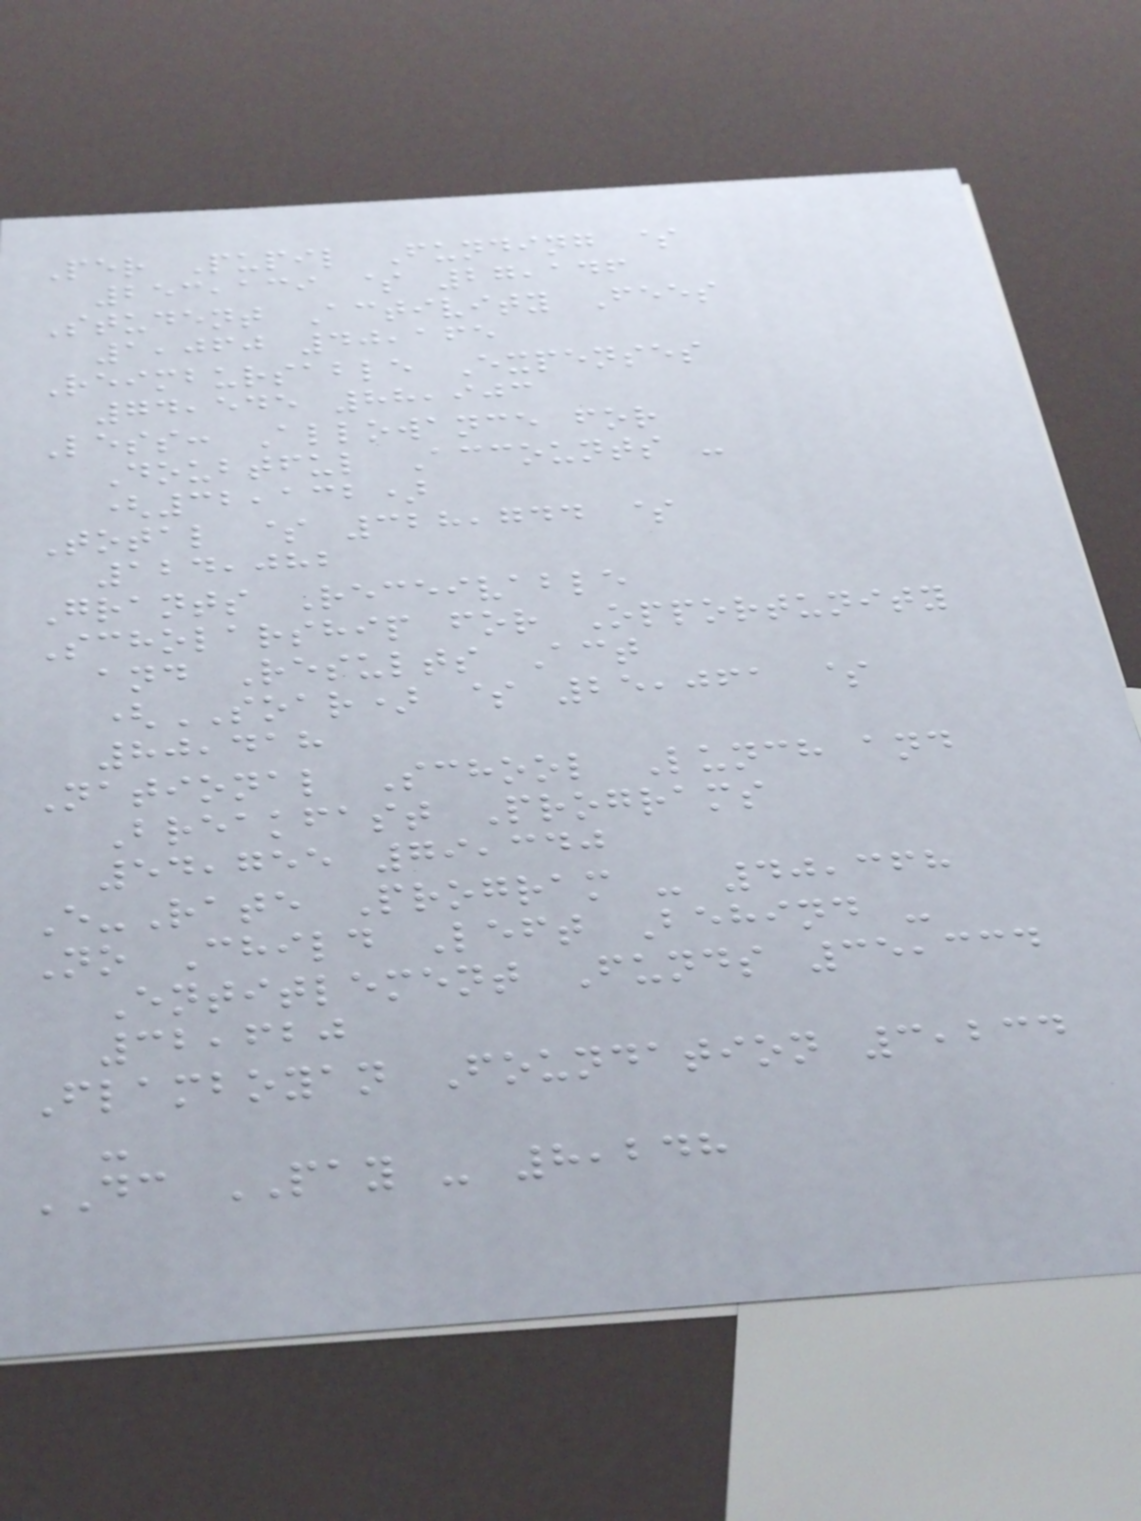Per Pupil Funding $
253,139 $ 27,146
Student Activity Fees
1,060 40,165
Reimbursable Expenses
74,545 88,903
Less: Allowance for
Doubtful Accounts -
(32,132)
Total $ 328,744 $
124,082
Grants Receivable
Scholarship for Opportunity
and Results Act
(SOAR) $ 25,061 $
80,418
National School Lunch and
Breakfast Programs
54,755 79,340
E-Rate Program - 40,368
No Child Left Behind -
Entitlement Funds 35,334
32,620
Flamboyan Foundation 3,234
-
DC PAY - 8,248
